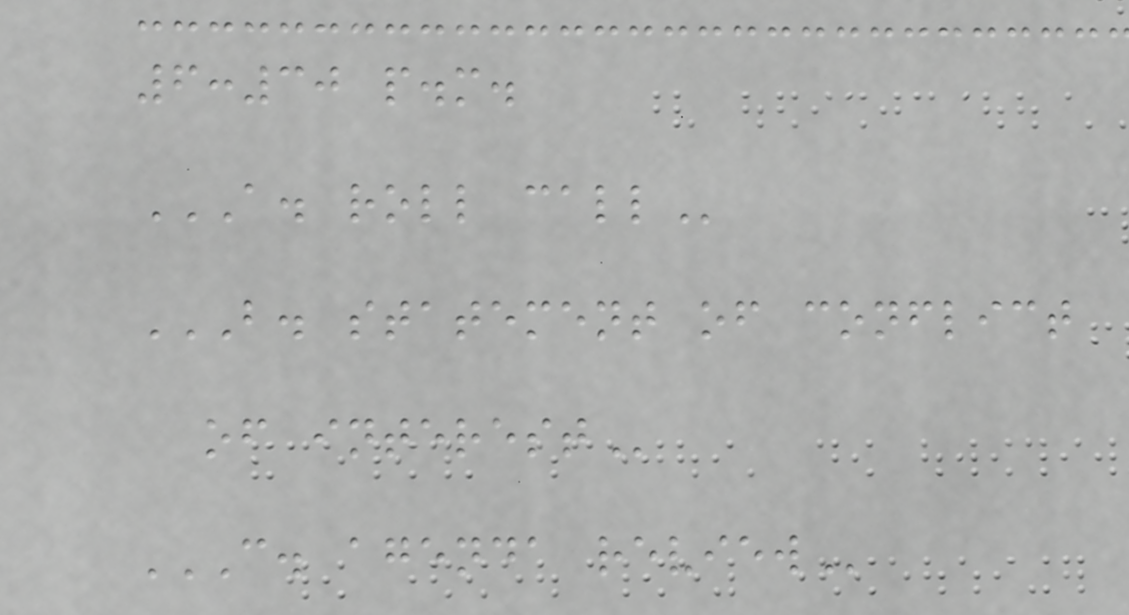6:30 p.m.
A. ROLL CALL
B. STATEMENT OF CONFLICT
OF INTEREST
C. AGENDA REVIEW
